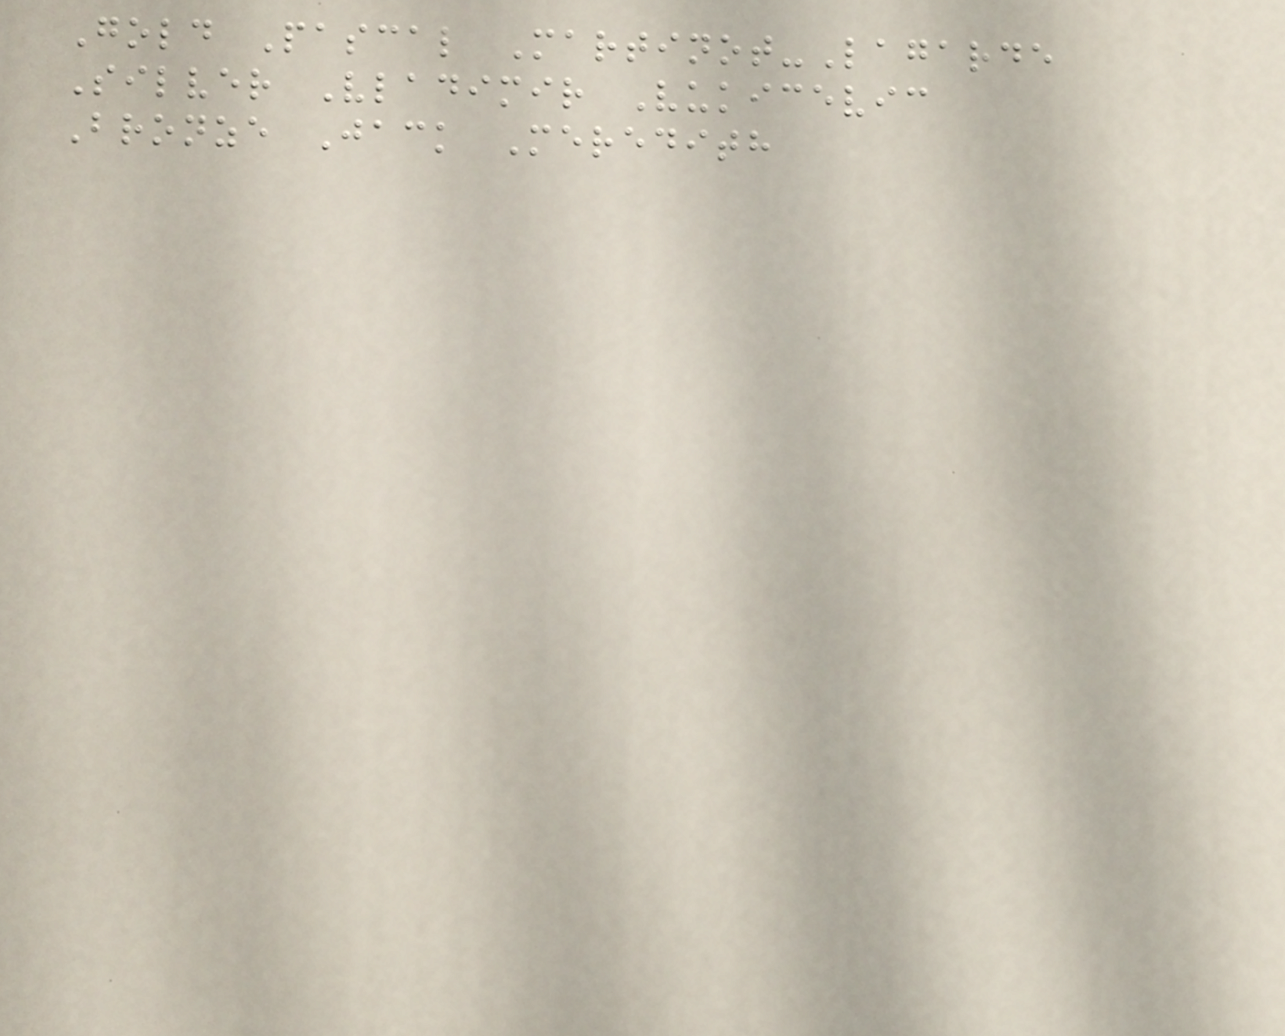Gold Pascal Martinot-Lagarde
Silver Vladimir Vukicevic
Bronze Jack Meredith
